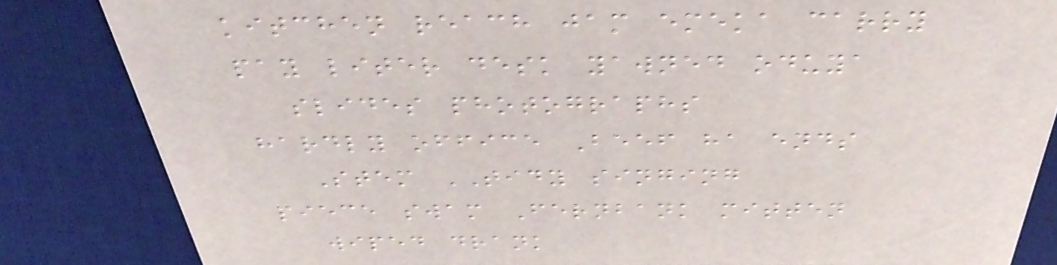kitchen reach jam emeka carry
pay liter desk yawned oduya
slides photographs
hardly office Beef ha ends
Stem TIDY singing
piece swam Fernbank mitten
wiped drank
